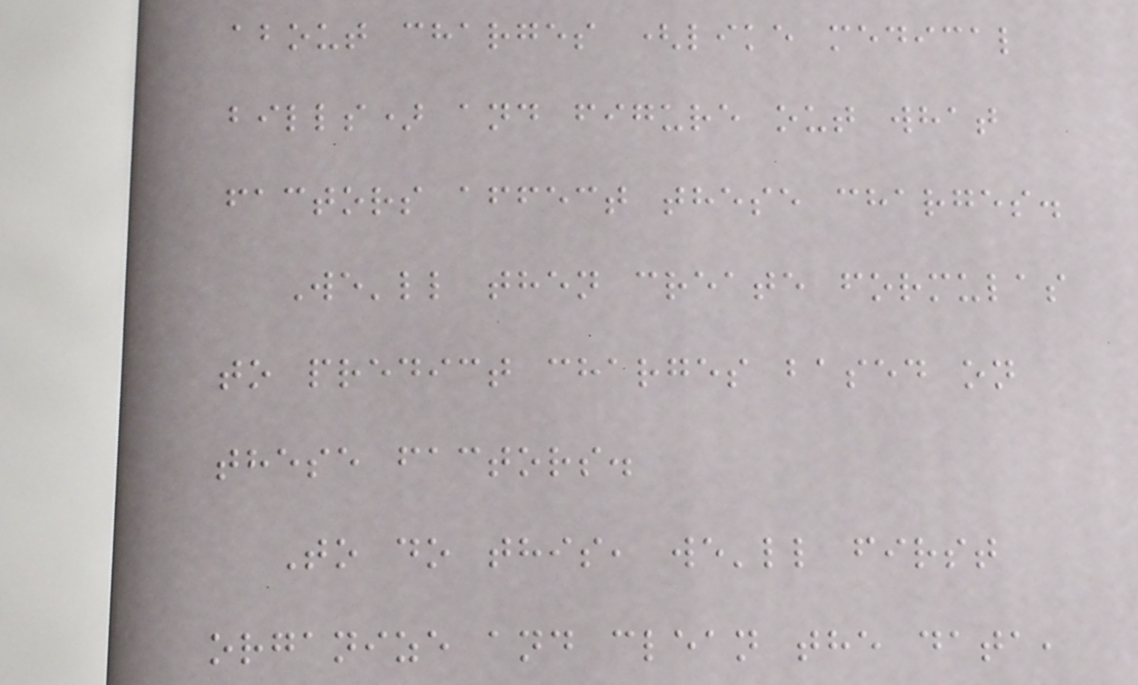about charges (like medical
bills) and figure out what
factors affect these charges.
We'll then create formulas
to predict charges based on
these factors.
To do this, we'll first
organize and clean the data,
